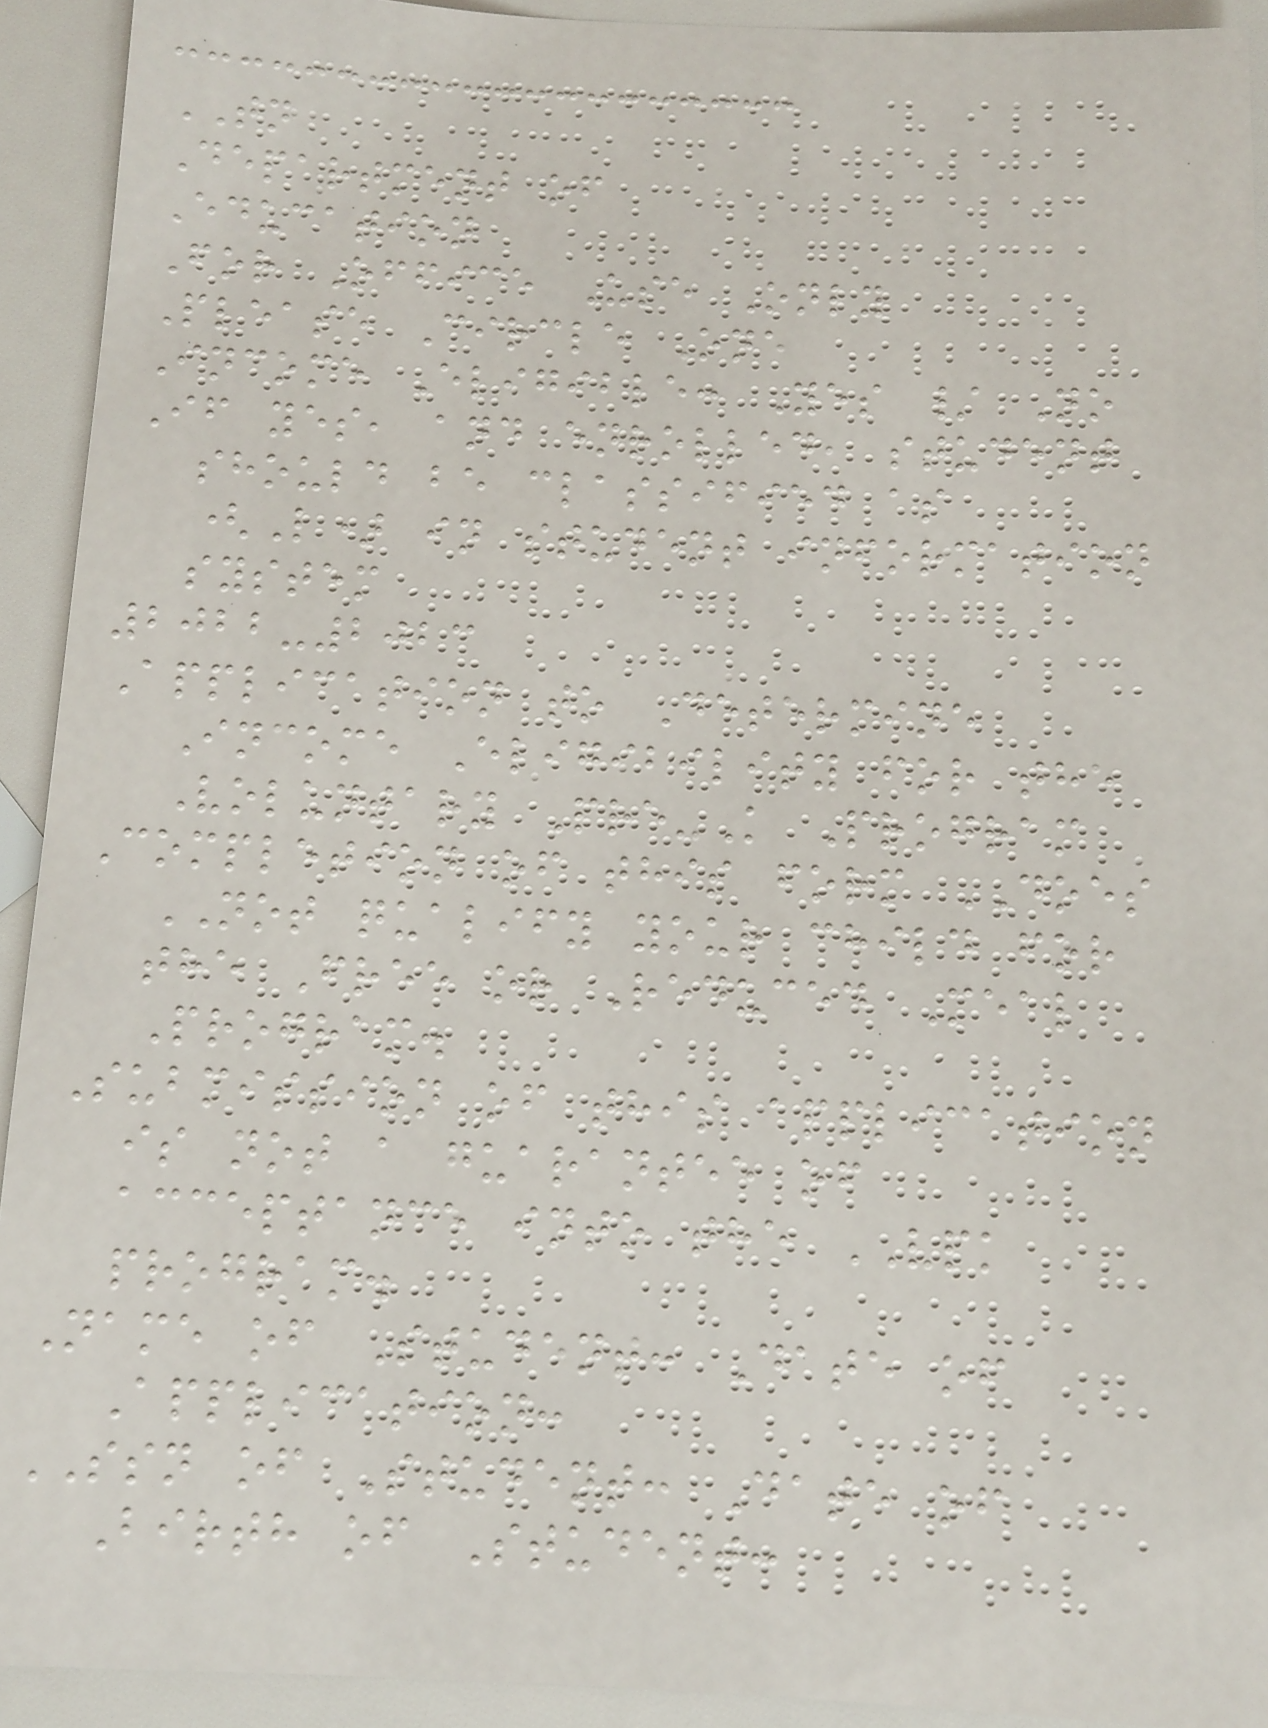TN
Department of
Education
For Office Use Only
Please Circle One
Income Eligible: Yes / No
If yes, and enrolled, student
should be classified as
(L) in student information
system
2022-2023
Application to Determine
Income Eligibility for the
Voluntary Pre-K Program
Completion of this form DOES
NOT qualify your child for
the Free or Reduced Meal
Program.
Submission of this application
is not a guarantee of
acceptance into the VPK
program.
Name of Student: Date of
Application:
SSN of Student: Date of
Birth of Student:
